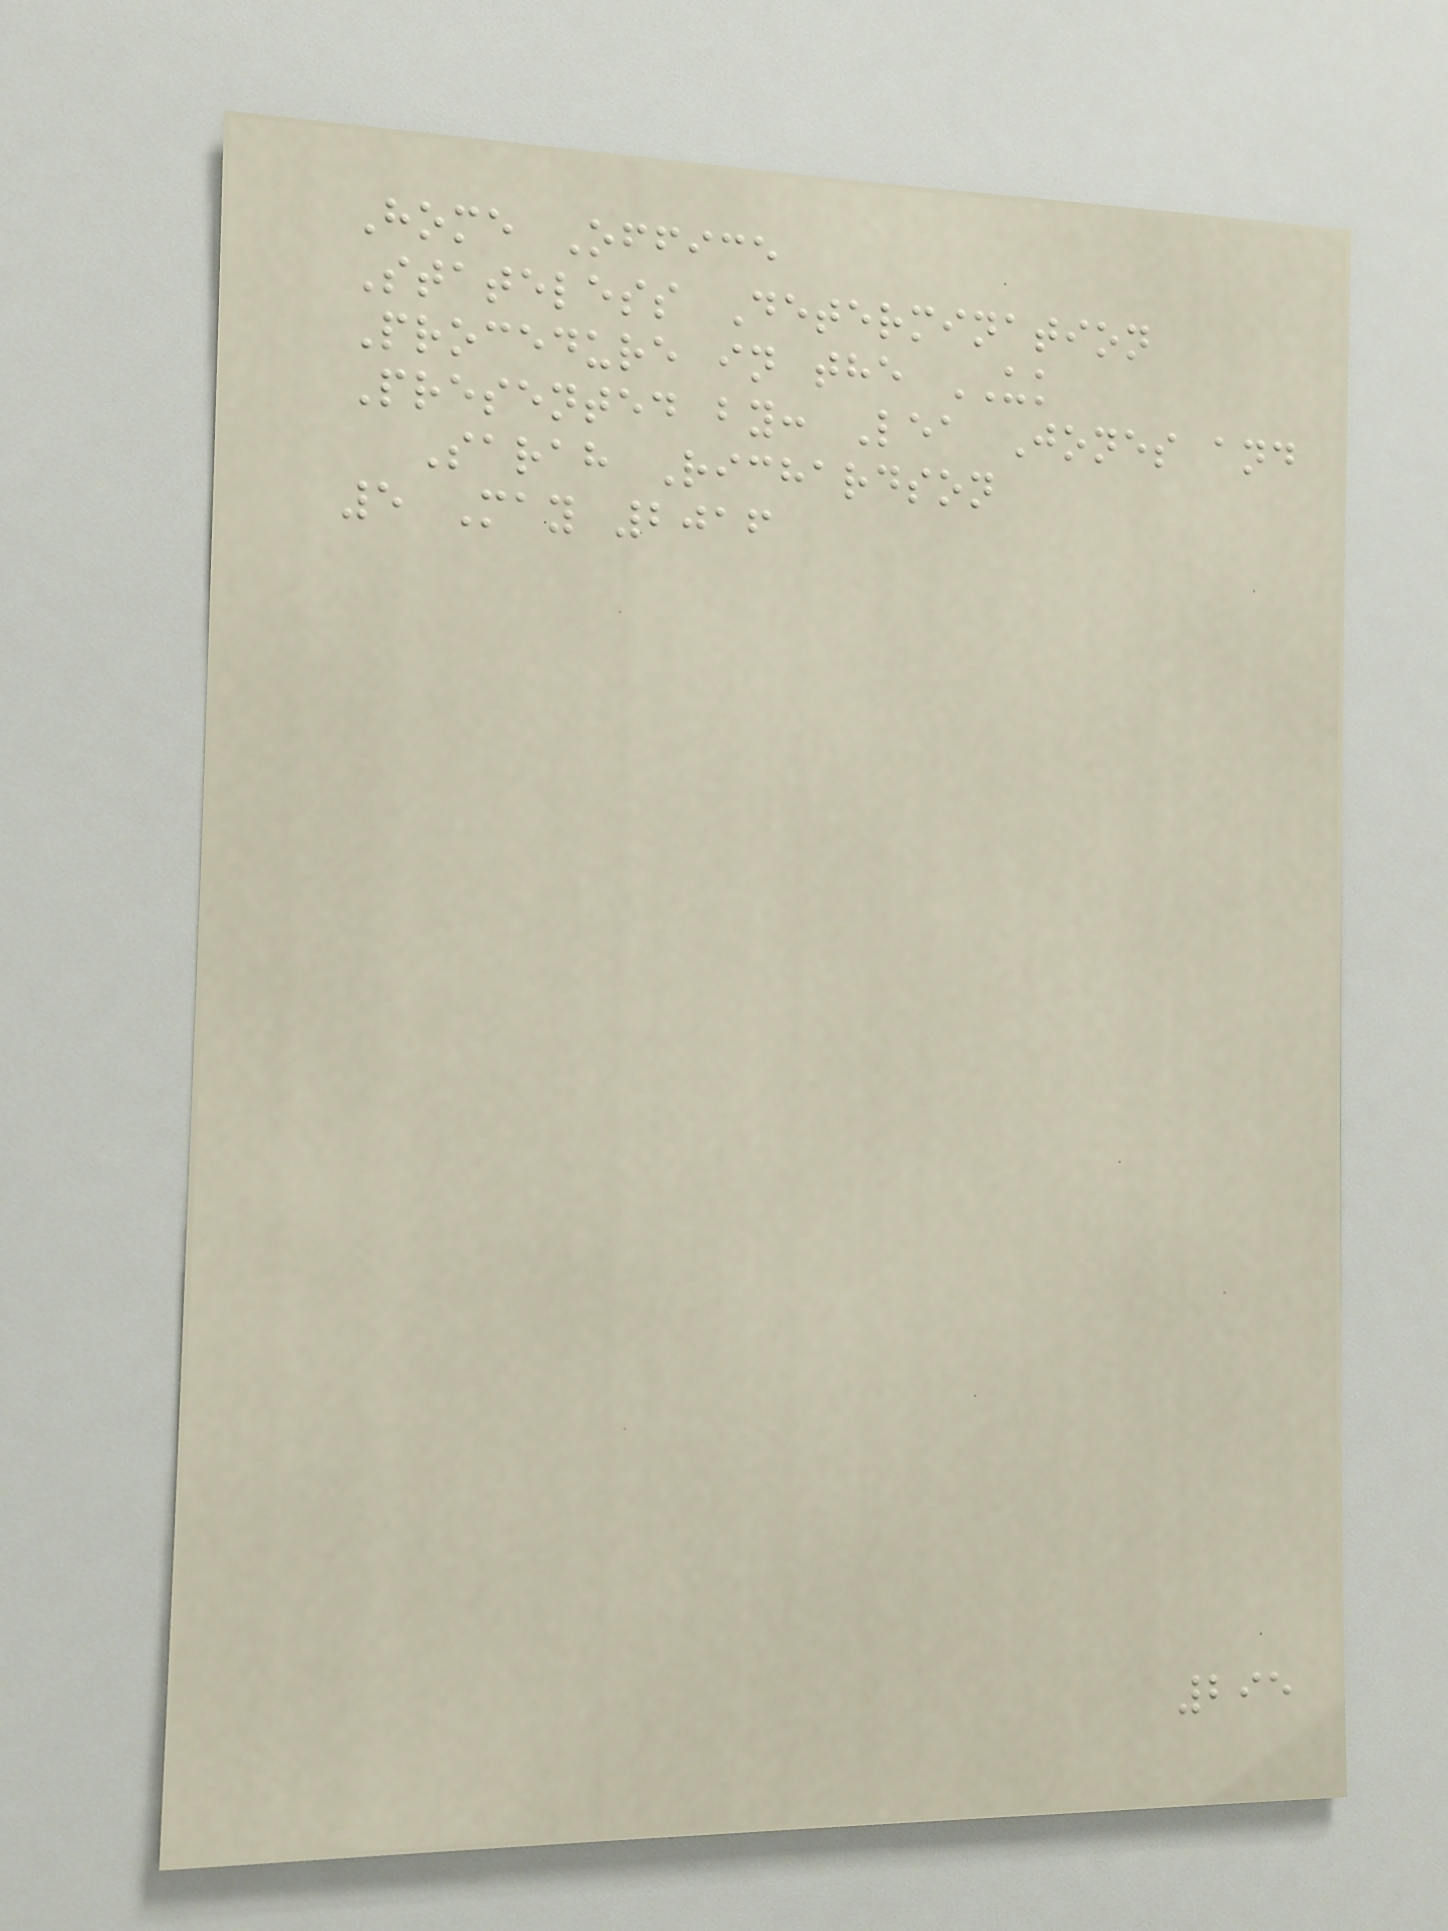Home Office
Stateless Determination
Procedure in the UK
Presented by: Lea Jones and
Sarah Richardson
5 May 2016
295
